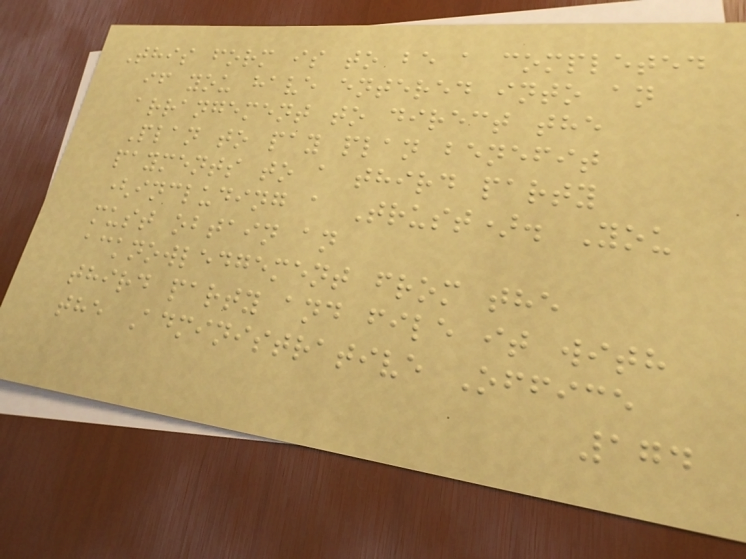This form is to be a completed
if you have entered into an
arrangement to direct the
Plan to pay plan benefit
payments to a third party
(including a Trust). You
must obtain an
acknowledgement from the
third party and file it with
the Administrative Office
174
